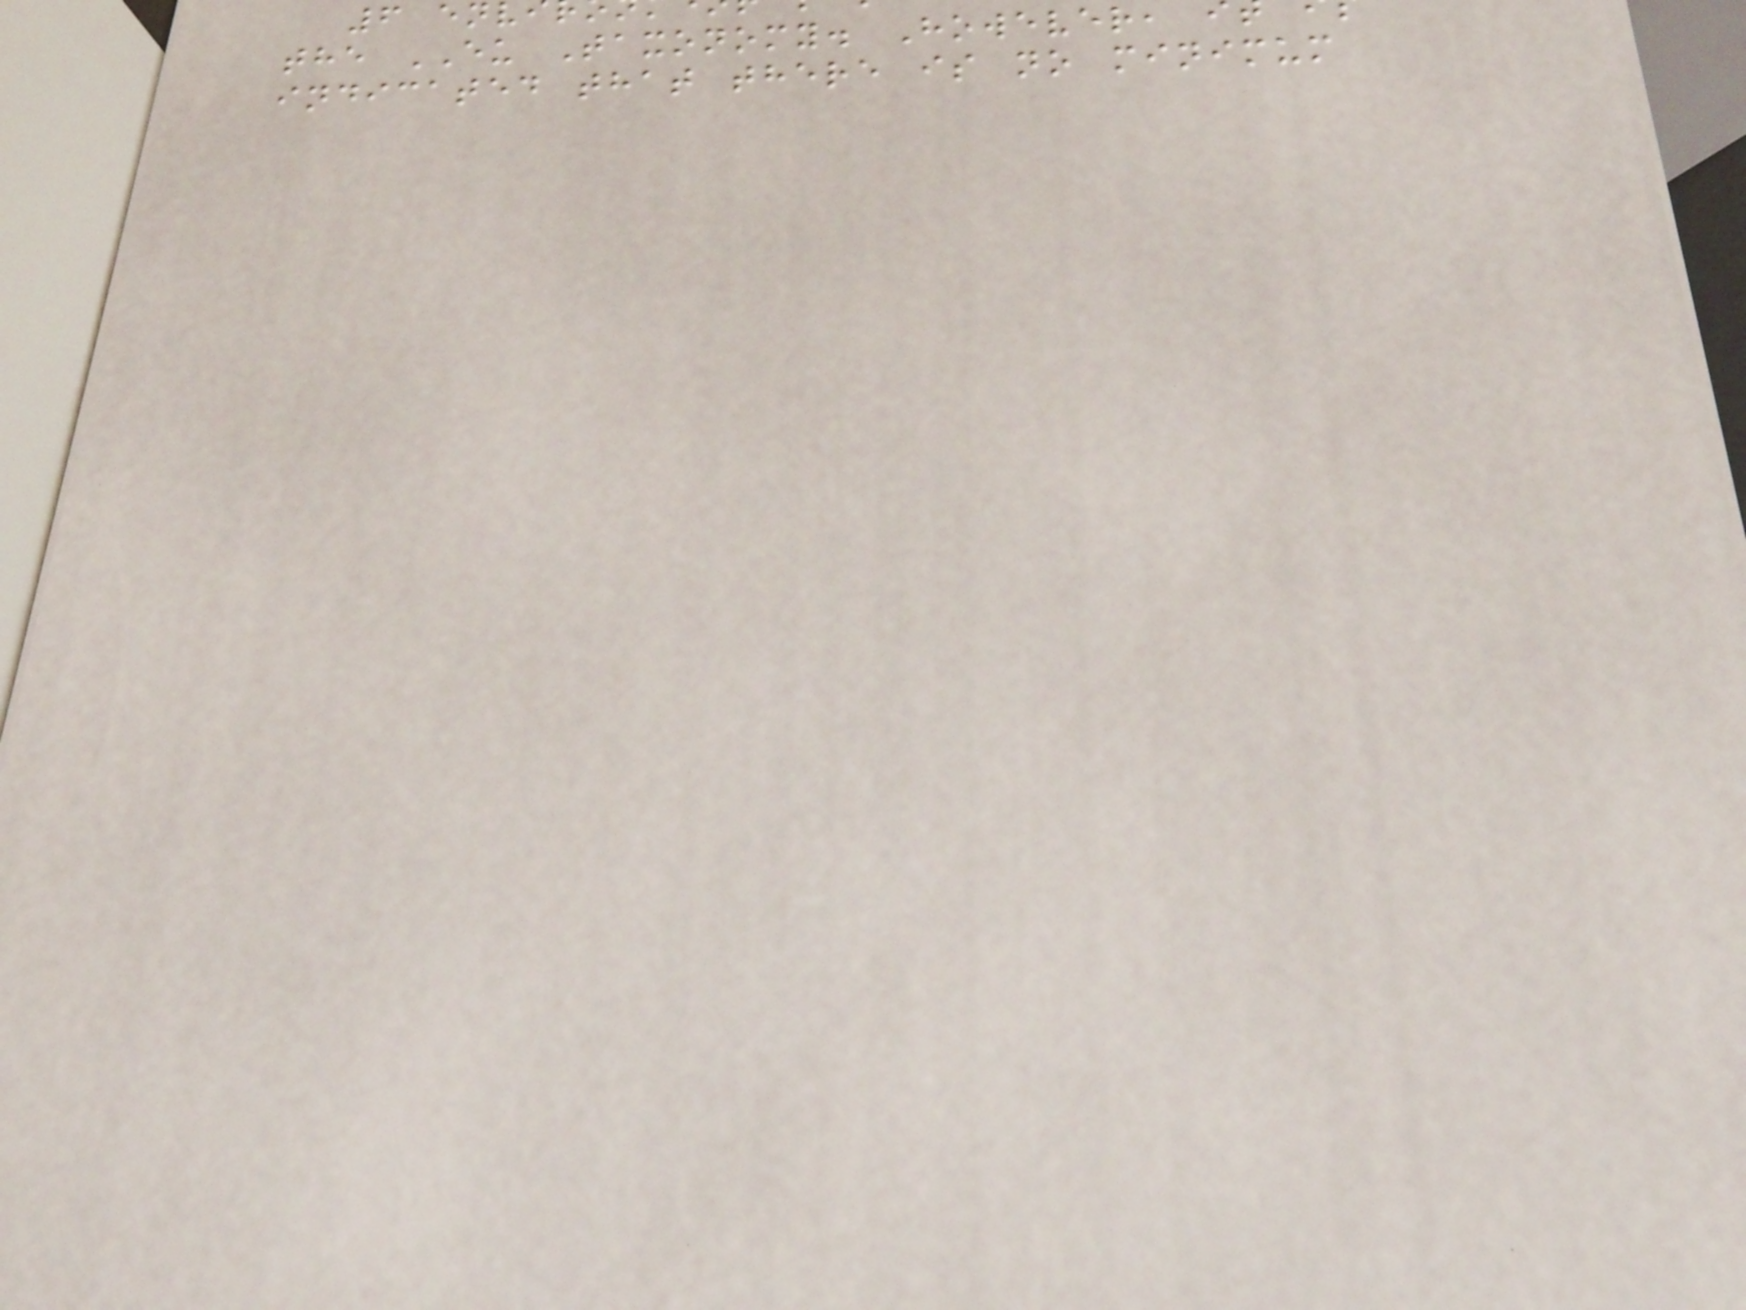the EU Taxonomy. However,
indicated that there is no minimum
